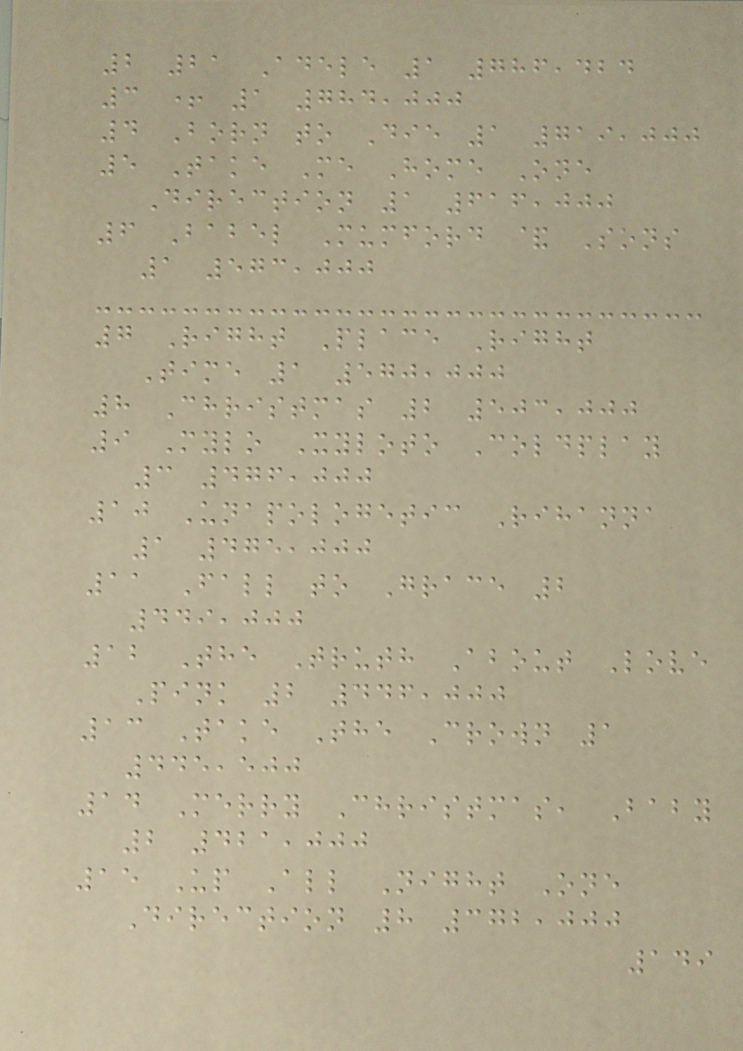2 21 Adele 1 786,424
3 + 1 784,000
4 Born to Die 1 719,000
5 Take Me Home One
Direction 1 616,000
6 Babel Mumford & Sons
1 573,000
7 Right Place Right
Time 1 570,000
8 Christmas 2 503,000
9 Mylo Xyloto Coldplay
3 476,000
10 Unapologetic Rihanna
1 475,000
11 Fall to Grace 2
449,000
12 The Truth About Love
Pink 2 446,000
13 Take The Crown 1
445,500
14 Merry Christmas, Baby
2 421,000
15 Up All Night One
Direction 8 372,000
149
